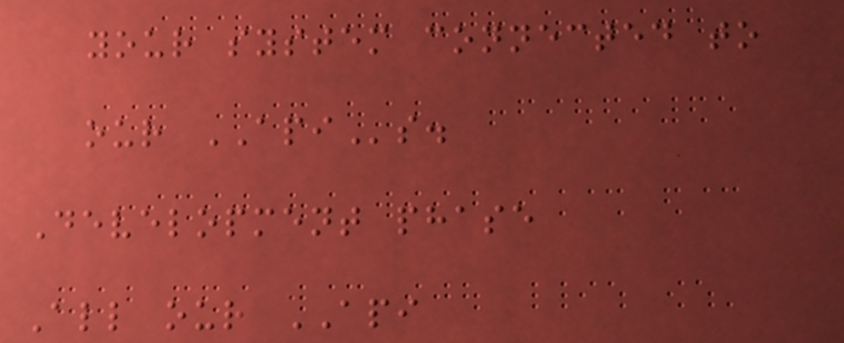your system connected to
our APIs.
Development phase
All our API
